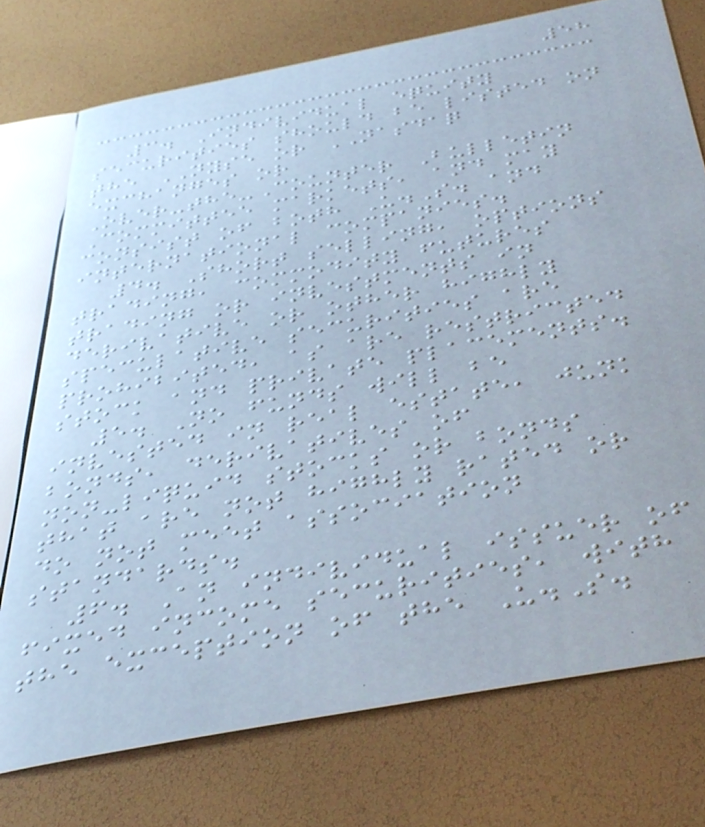58
3. Individual equity
securities should be listed on
the NYSE or NASDAQ
exchanges or
Over-the-Counter Bulletin
Committee markets, and may
consist of both U.S. and
international companies.
4. Short selling, options
trading, commodity futures
trading or investments in
derivative or other highly
speculative securities are
prohibited, as are restricted
stock and private placements.
5. No funds will be
invested in real estate, junk
bonds, derivatives of
non-liquid stocks or bonds
that are not highly rated or
do not meet association
standards.
6. An individual issuer of
fixed income securities, with
the exception of the U.S.
